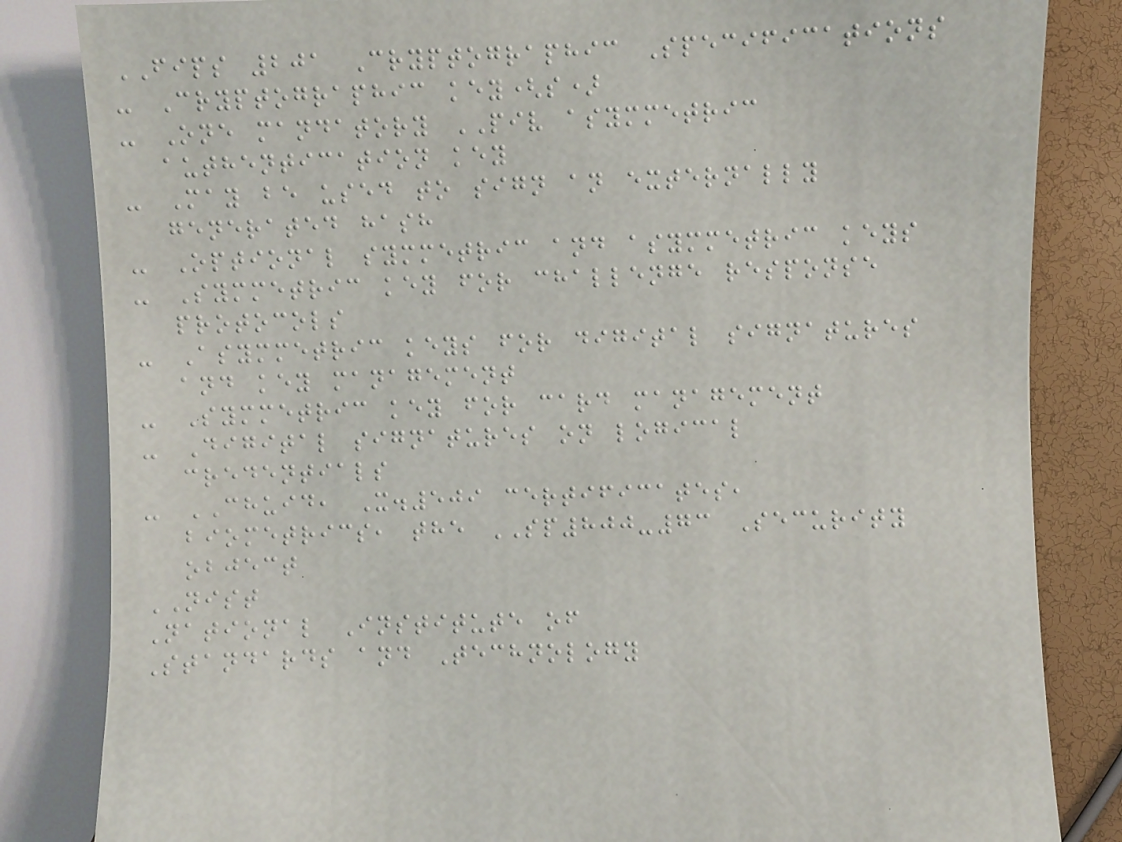FIPS 201 Cryptographic Specifications
- Cryptographic key(s)
- One mandatory PIV asymmetric
authentication key
- May be used to sign an externally
generated hash
- Optional symmetric and asymmetric keys
- Symmetric key for challenge response
protocols
- Asymmetric keys for digital signatures
and key management
- Symmetric key for card management
- Digital signatures on logical
credentials
- CHUID, X.509 certificates,
biometrics, the SP800-73 Security
object
NIST
National Institute of
Standards and Technology
